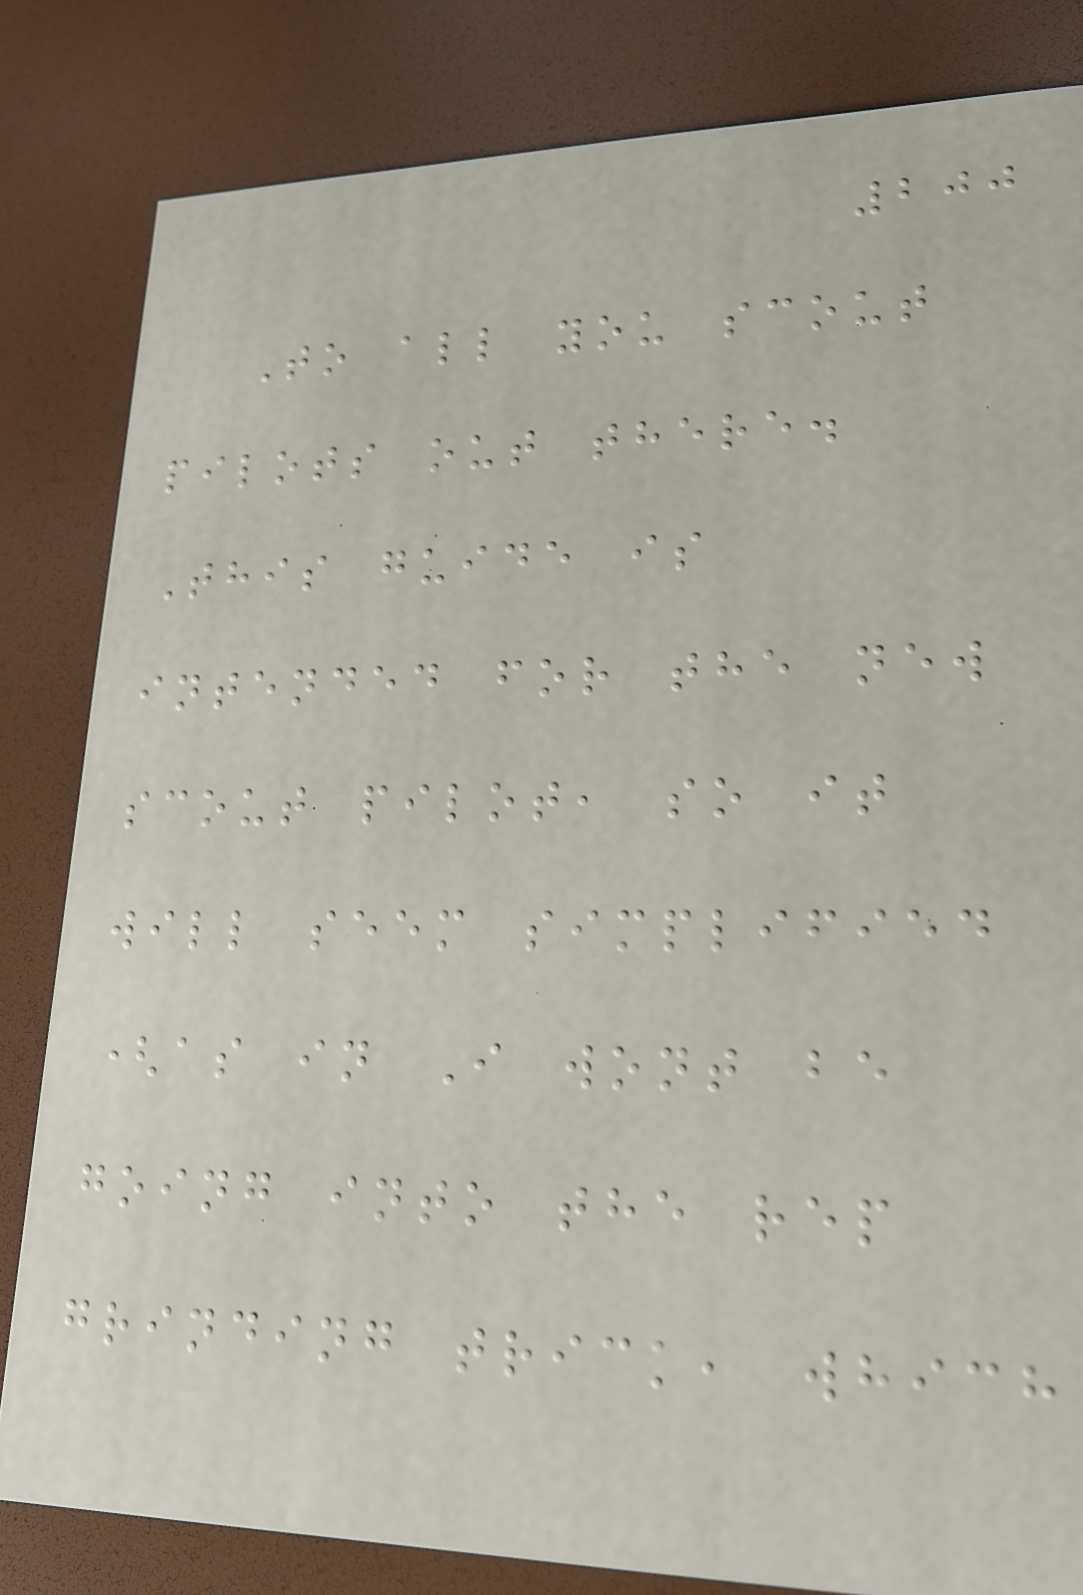200
To all you scout
pilots out there.
This guide is
intended for the new
scout pilot, so it
will seem simplified
(as in I wont be
going into the rep
grinding trick, which
